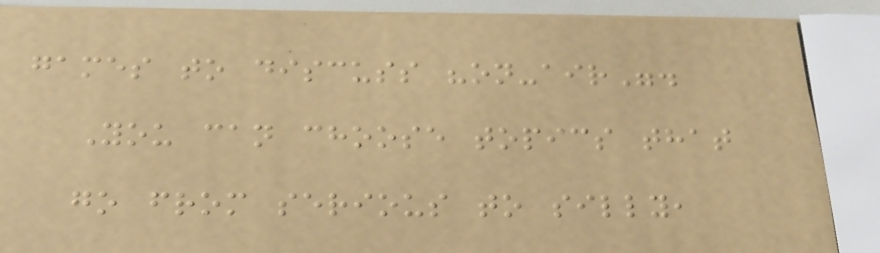games to discuss "on-air".
You can choose topics that
go from serious to silly,
